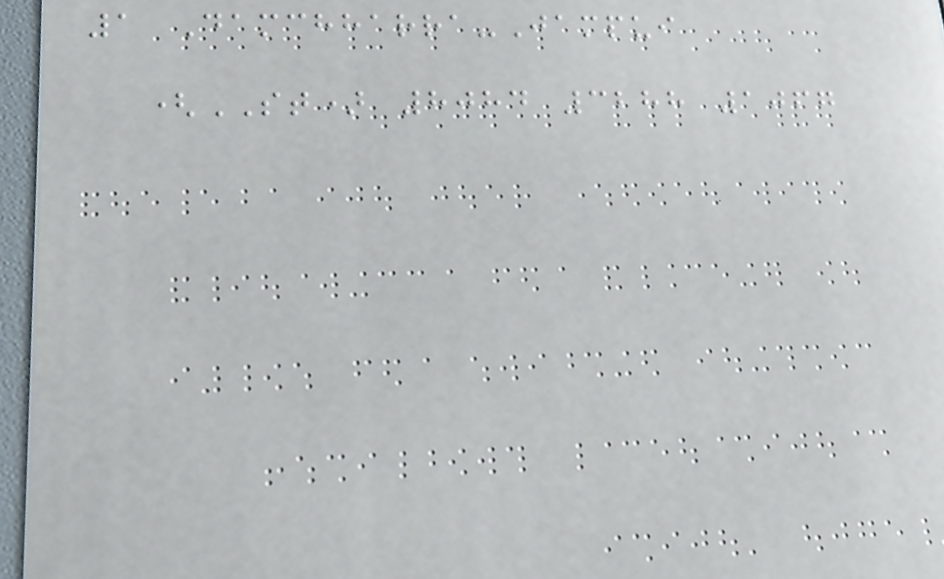1 Damchharra-Jampui
(ST) 8084 3288 1067
